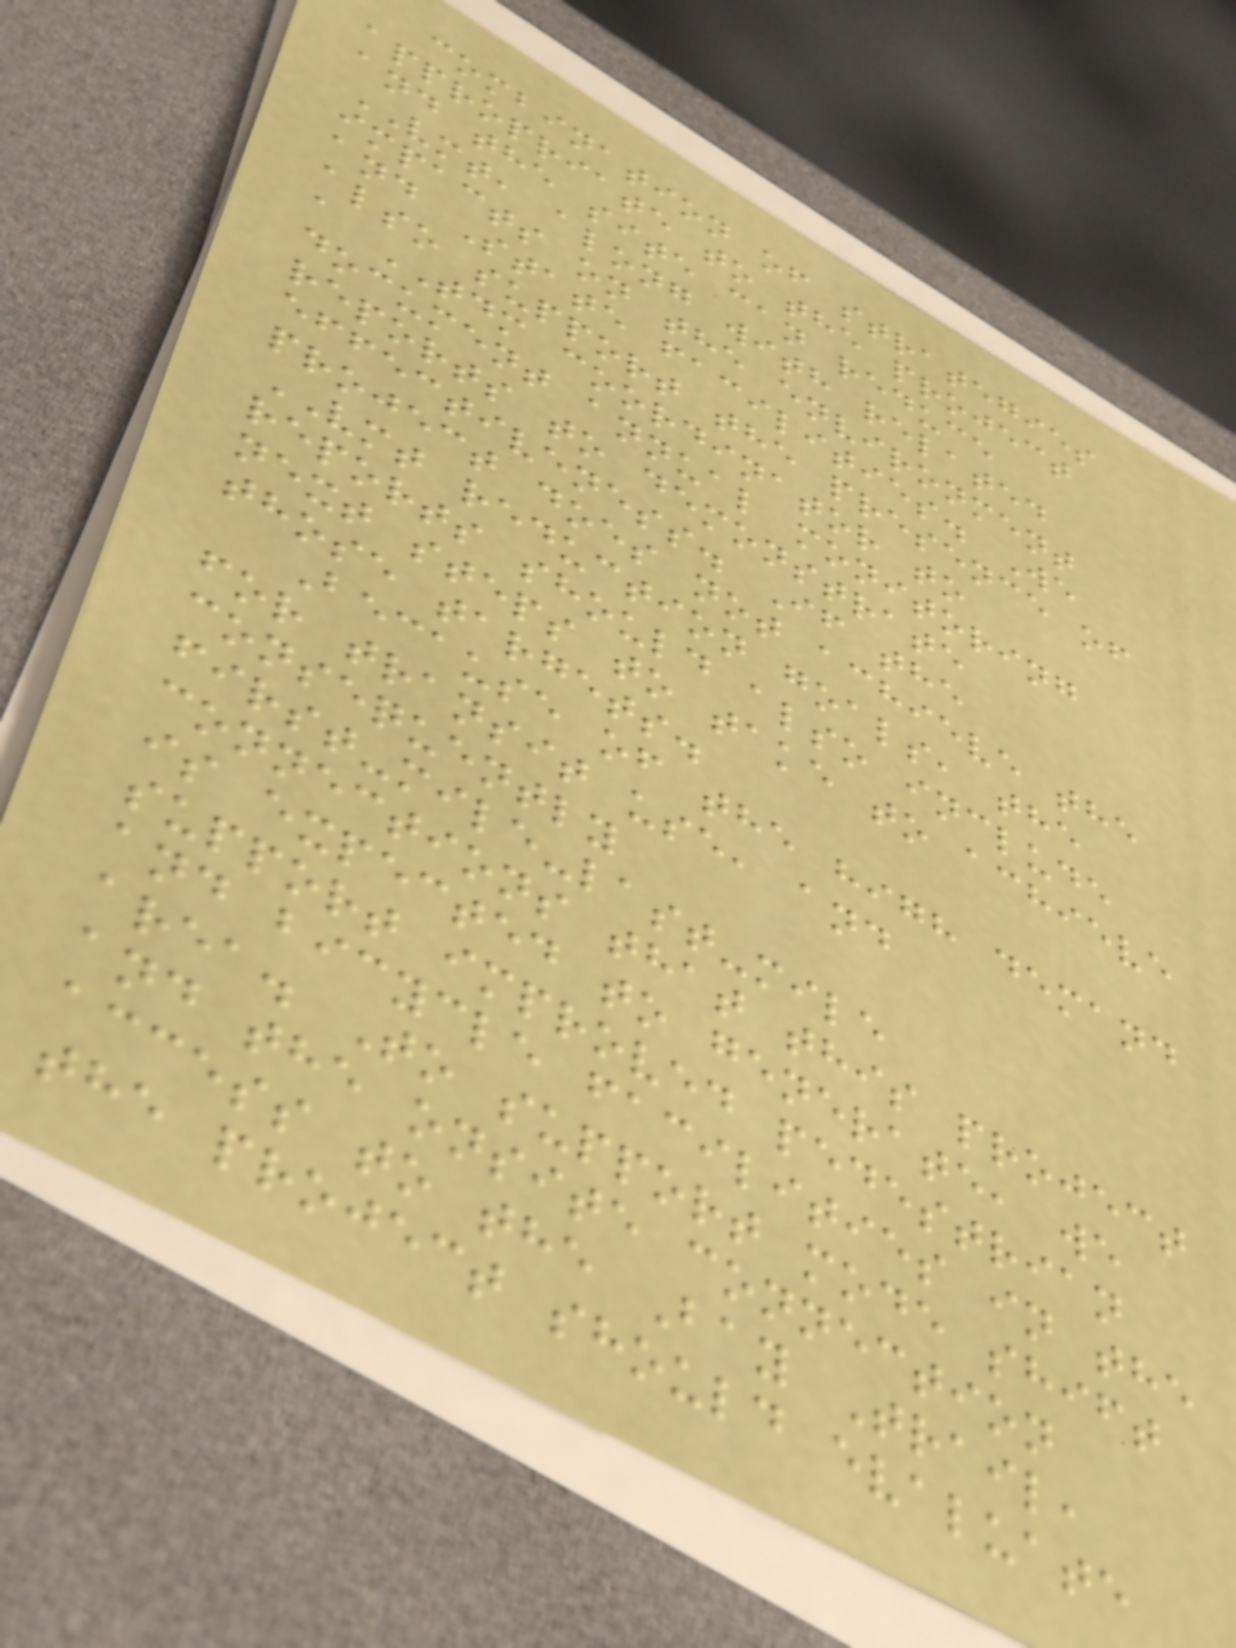combination of strategies
appropriate to the project
and the site can reduce
VMT, along with related
impacts on the environment
and State facilities. We
also support the presence of
a TDM coordinator to
document annual monitoring
reports to demonstrate
effectiveness. If the
project does not achieve the
VMT reduction goals, the
reports should also include
next steps to take to achieve
those targets.
Because of the high demand
for transit use, and
consequently
first-mile-last-mile
connections that this project
is expected to generate, we
support improved pedestrian
and bicycle facilities in the
area. To support mode shift
and the onsite connection
access to the Bay Trail,
the project should evaluate
